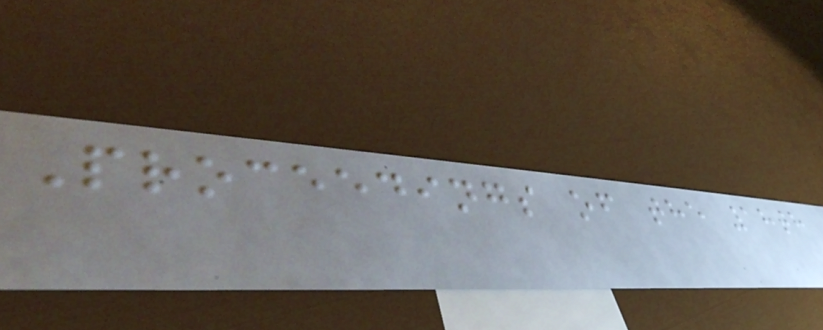Proceedings of the 18th
